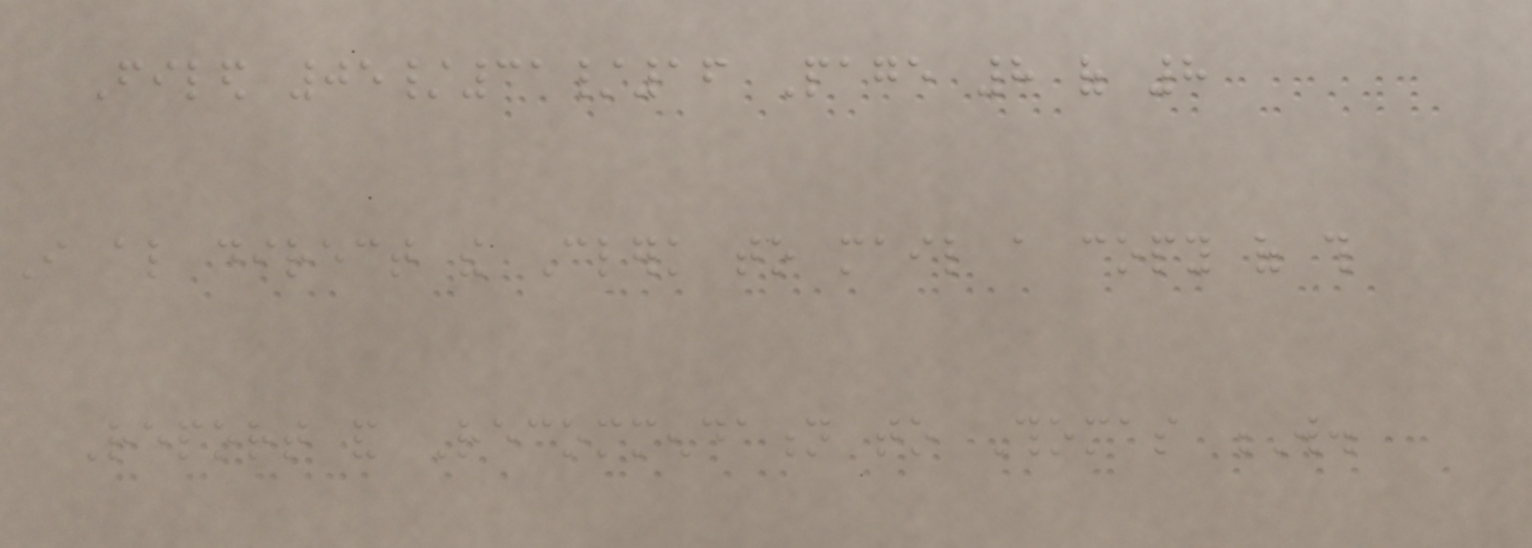Filed 05/31/16 Page 8 of 8
I also direct the Clerk to mail a copy of this
Report and Recommendation to Thomas W.
